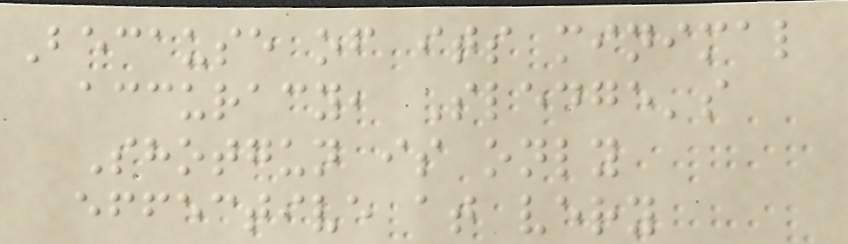Because of its minimal
accuracy, Sledge's
Shotgun is only
effective at very
